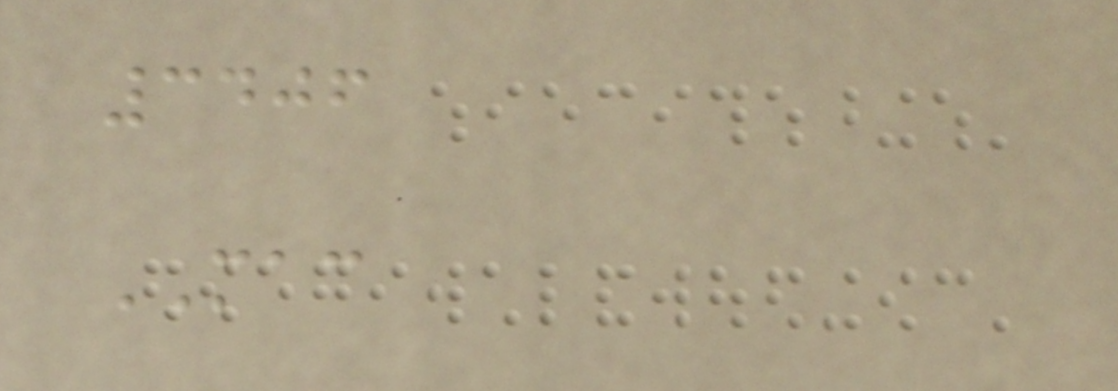3406
MAC
